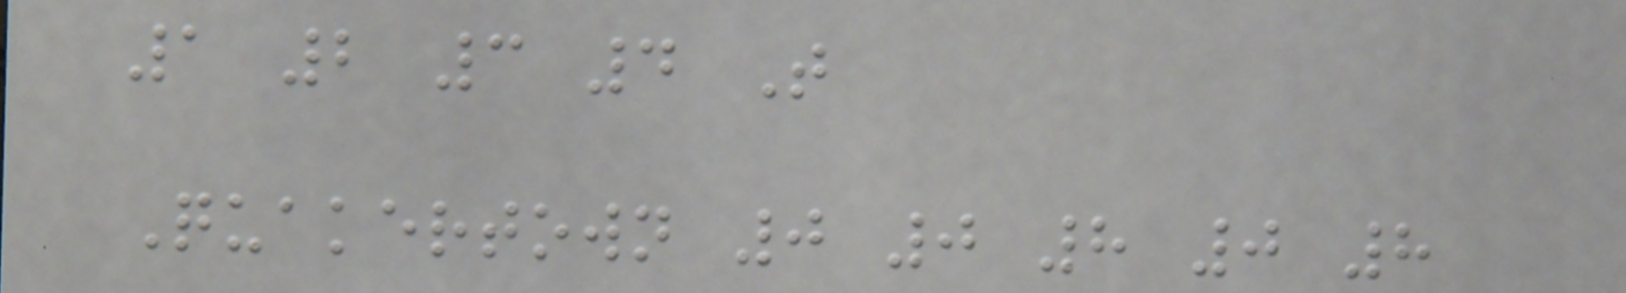1 2 3 4 T
Quakertown 0 0 8 0 8
